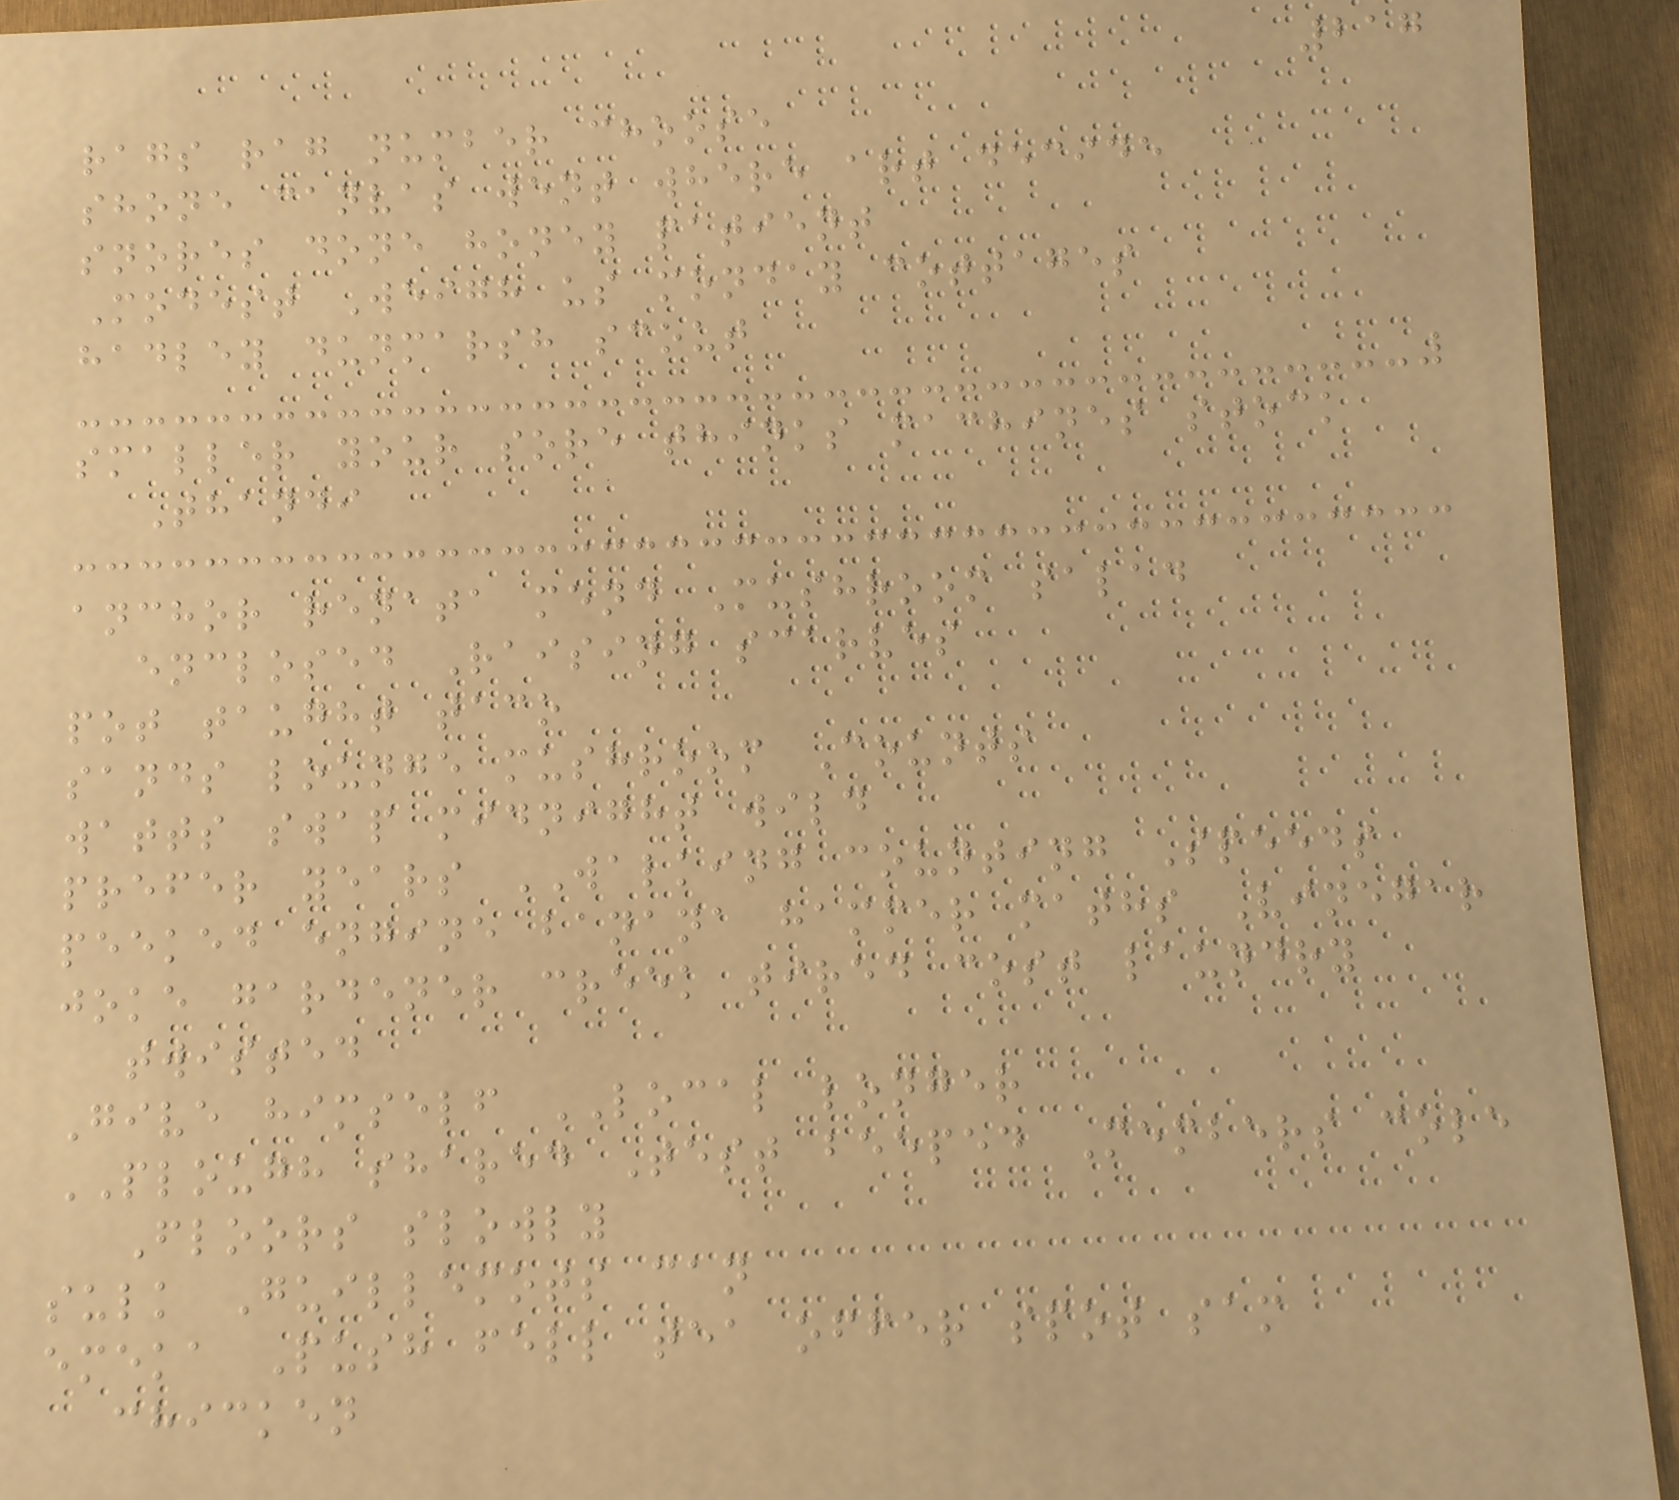217
rags rag number choose
shone canvas went where art decide
snores done honey patient
Modest Weigh us monday cottages
hadley dunmarsh scout
smaller your sore thinks machines stock
Thandi
anchor renata mend Mushroom salad
enclosed Raising scarves
pot taught taco
sands lounge mushroom Counts
watts swap midnight wild
prefer years WALKING counting Speeds
peeked engine banana hammer maths Vinegar
joke gardener creek tired cost laundry
twisted
Give himself LOCAL longer
PLOUGH shared Test beeped Members cole
Floors slowly
sulk Guillemots can
emeka Push fell tea offer spot sam
chicken
